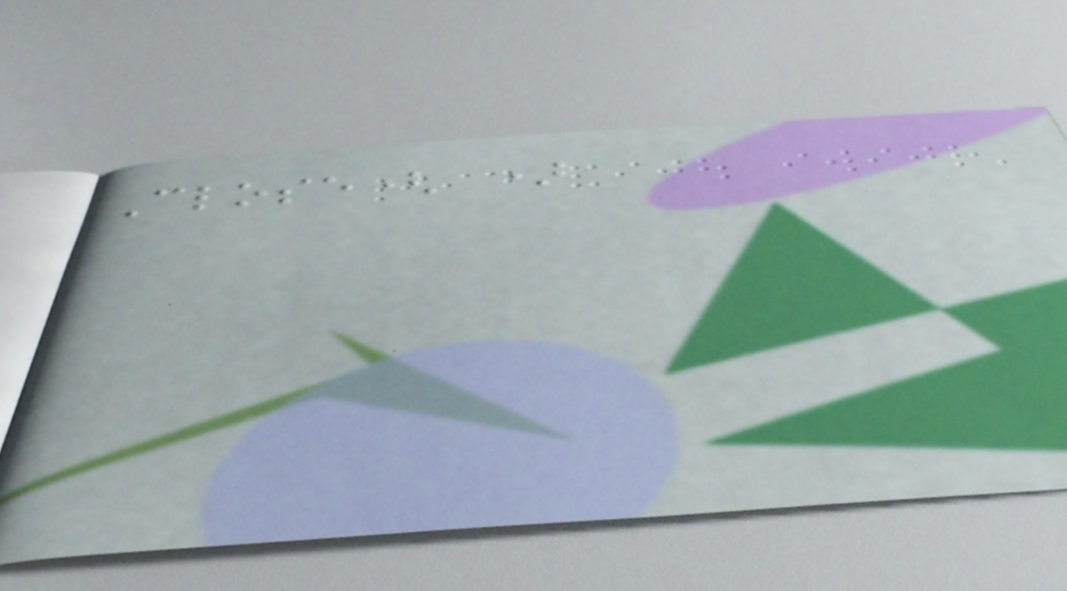Close( )
